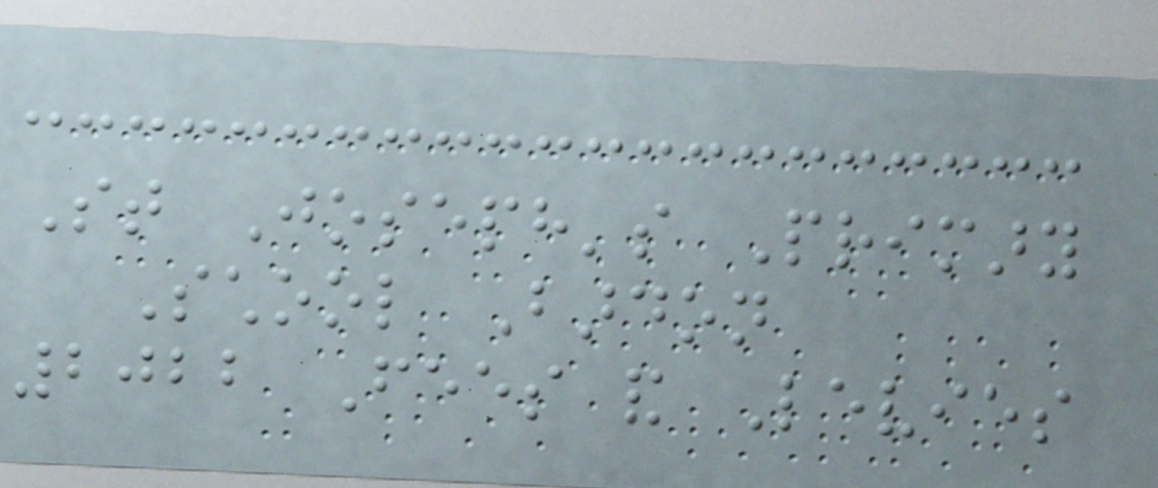St Joseph's Primary
School Bardon
2022 Fees and Levies
